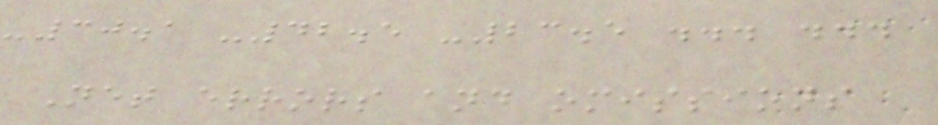-30.1 -42.5 -23.5 ... ...
Net errors and omissions
